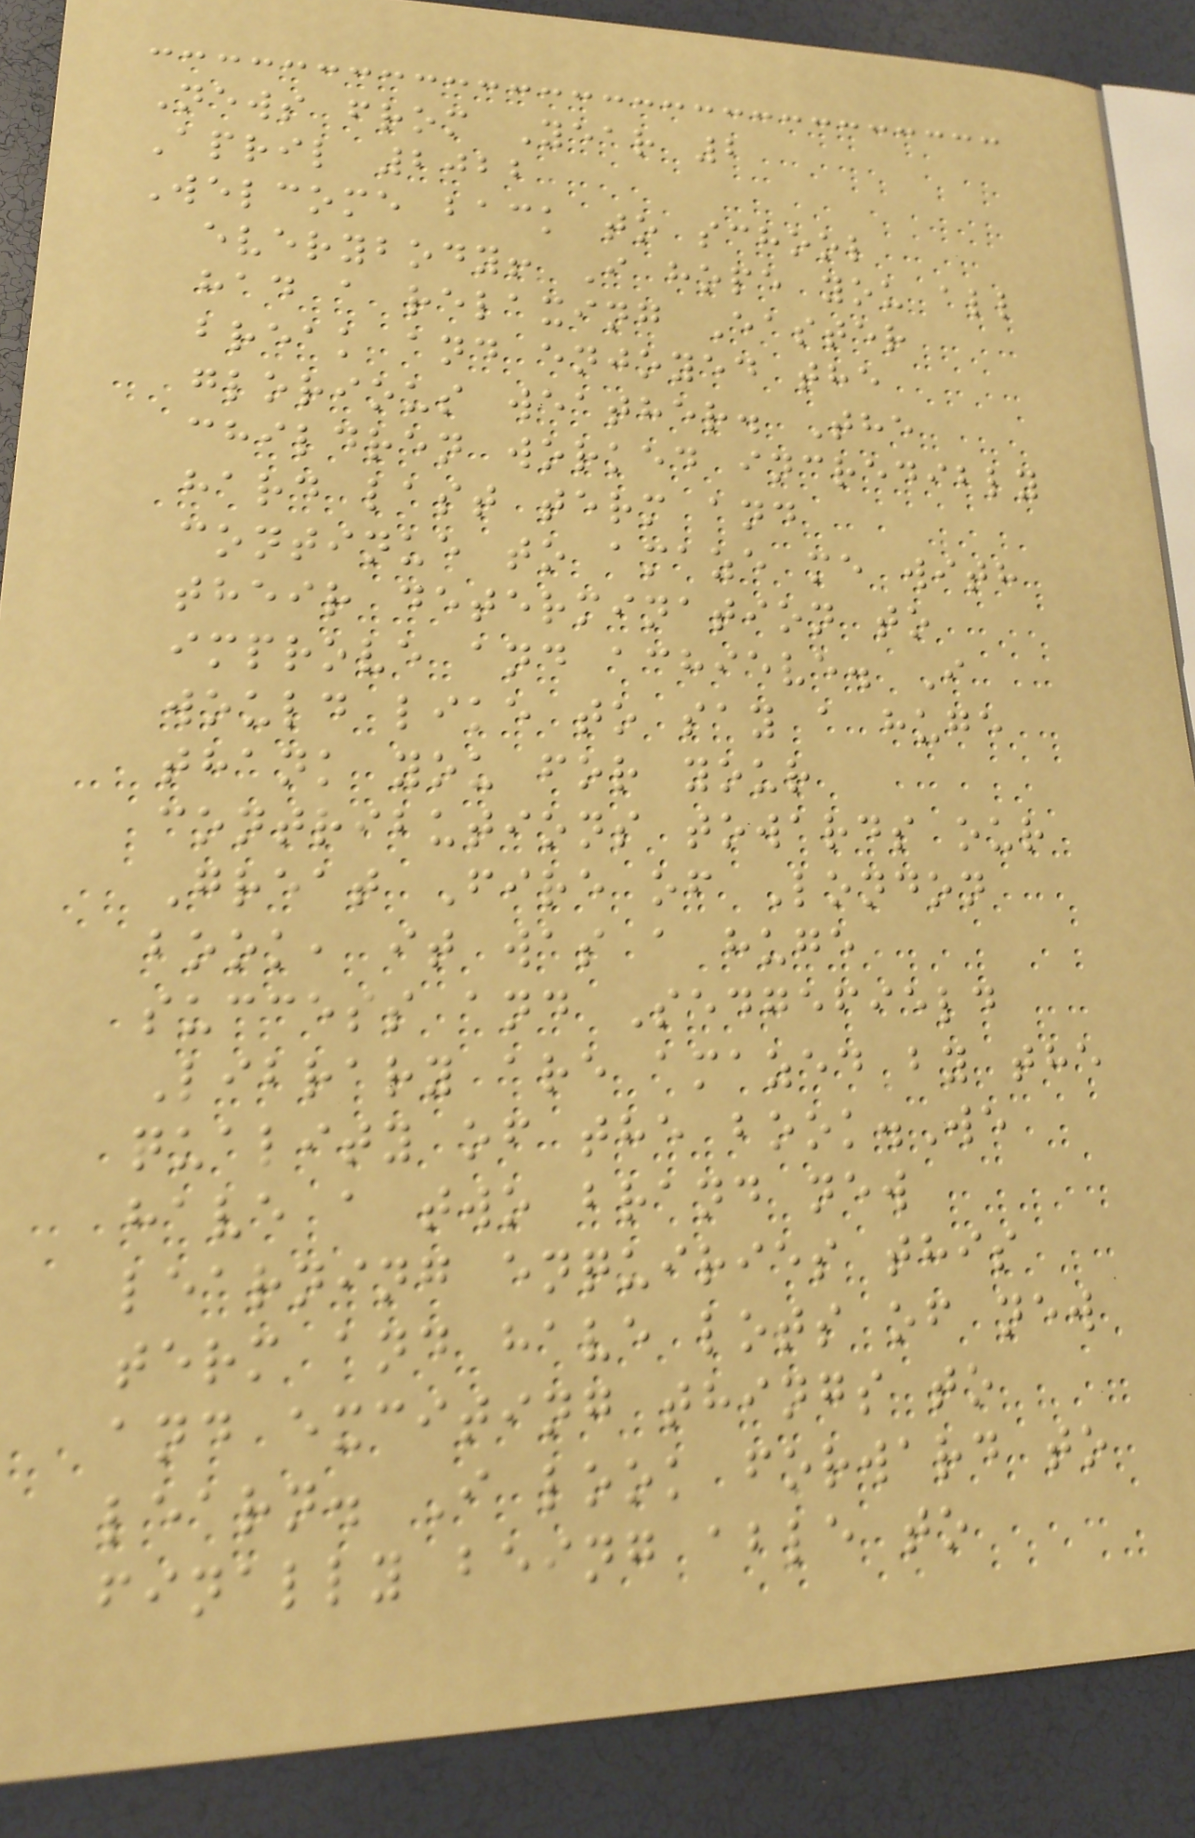News from Year 2
April 2022
Welcome back to school
everybody! I hope you all
had a relaxing Easter
break and enjoyed the
glorious weather. The
children worked incredibly
hard last term and
continue to amaze me with
their determination to
improve and achieve. I
would like to say a huge
thank you for your
contributions towards our
Great Fire of London
book, it was a huge
success and Sedgefield
Library are amazed by the
quality of the book.We
have a two brand new
learning enquiries this
term and have lots of new
and exciting things to
learn. I look forward to
finally being able to
